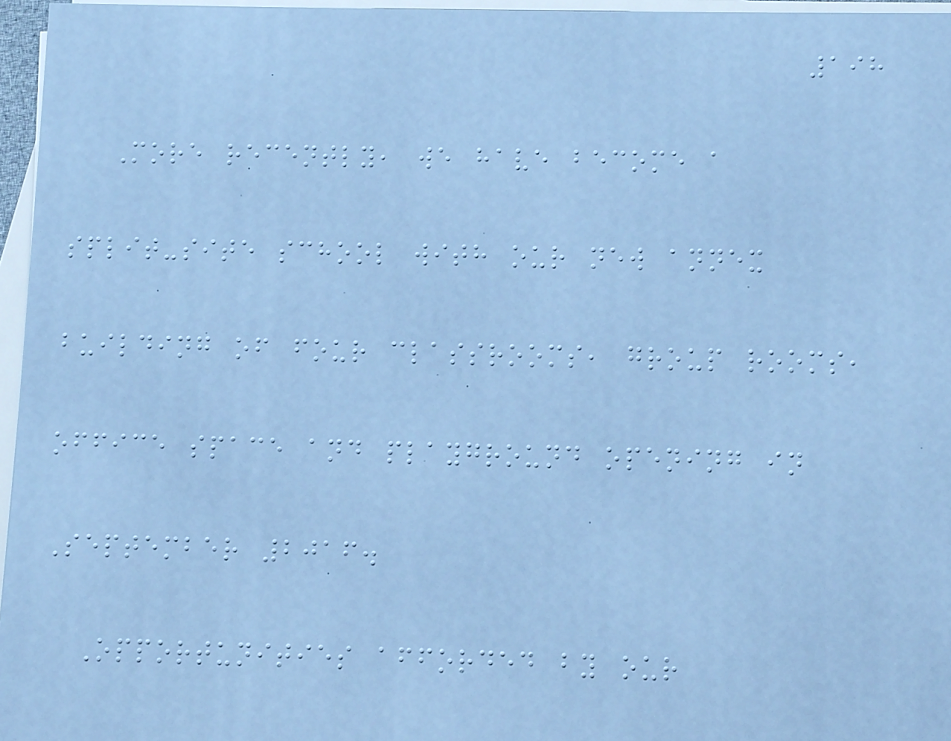198
More recently, we have become a
split-site school with our new annex
building of four classrooms, group rooms,
office space and playground opening in
September 2016.
Opportunities afforded by our
